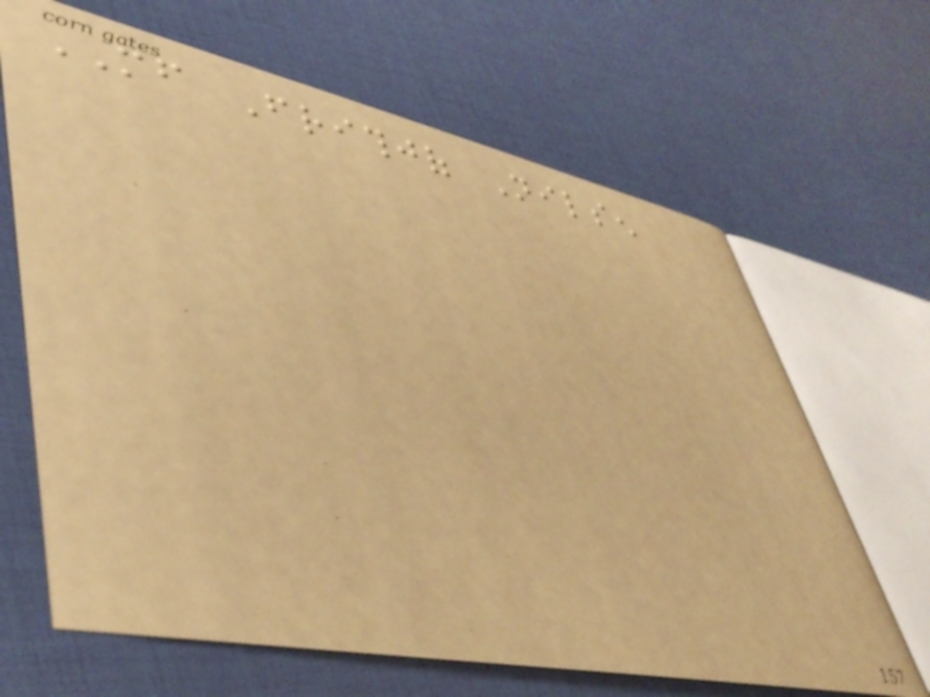MF Frithjof Nilsen
